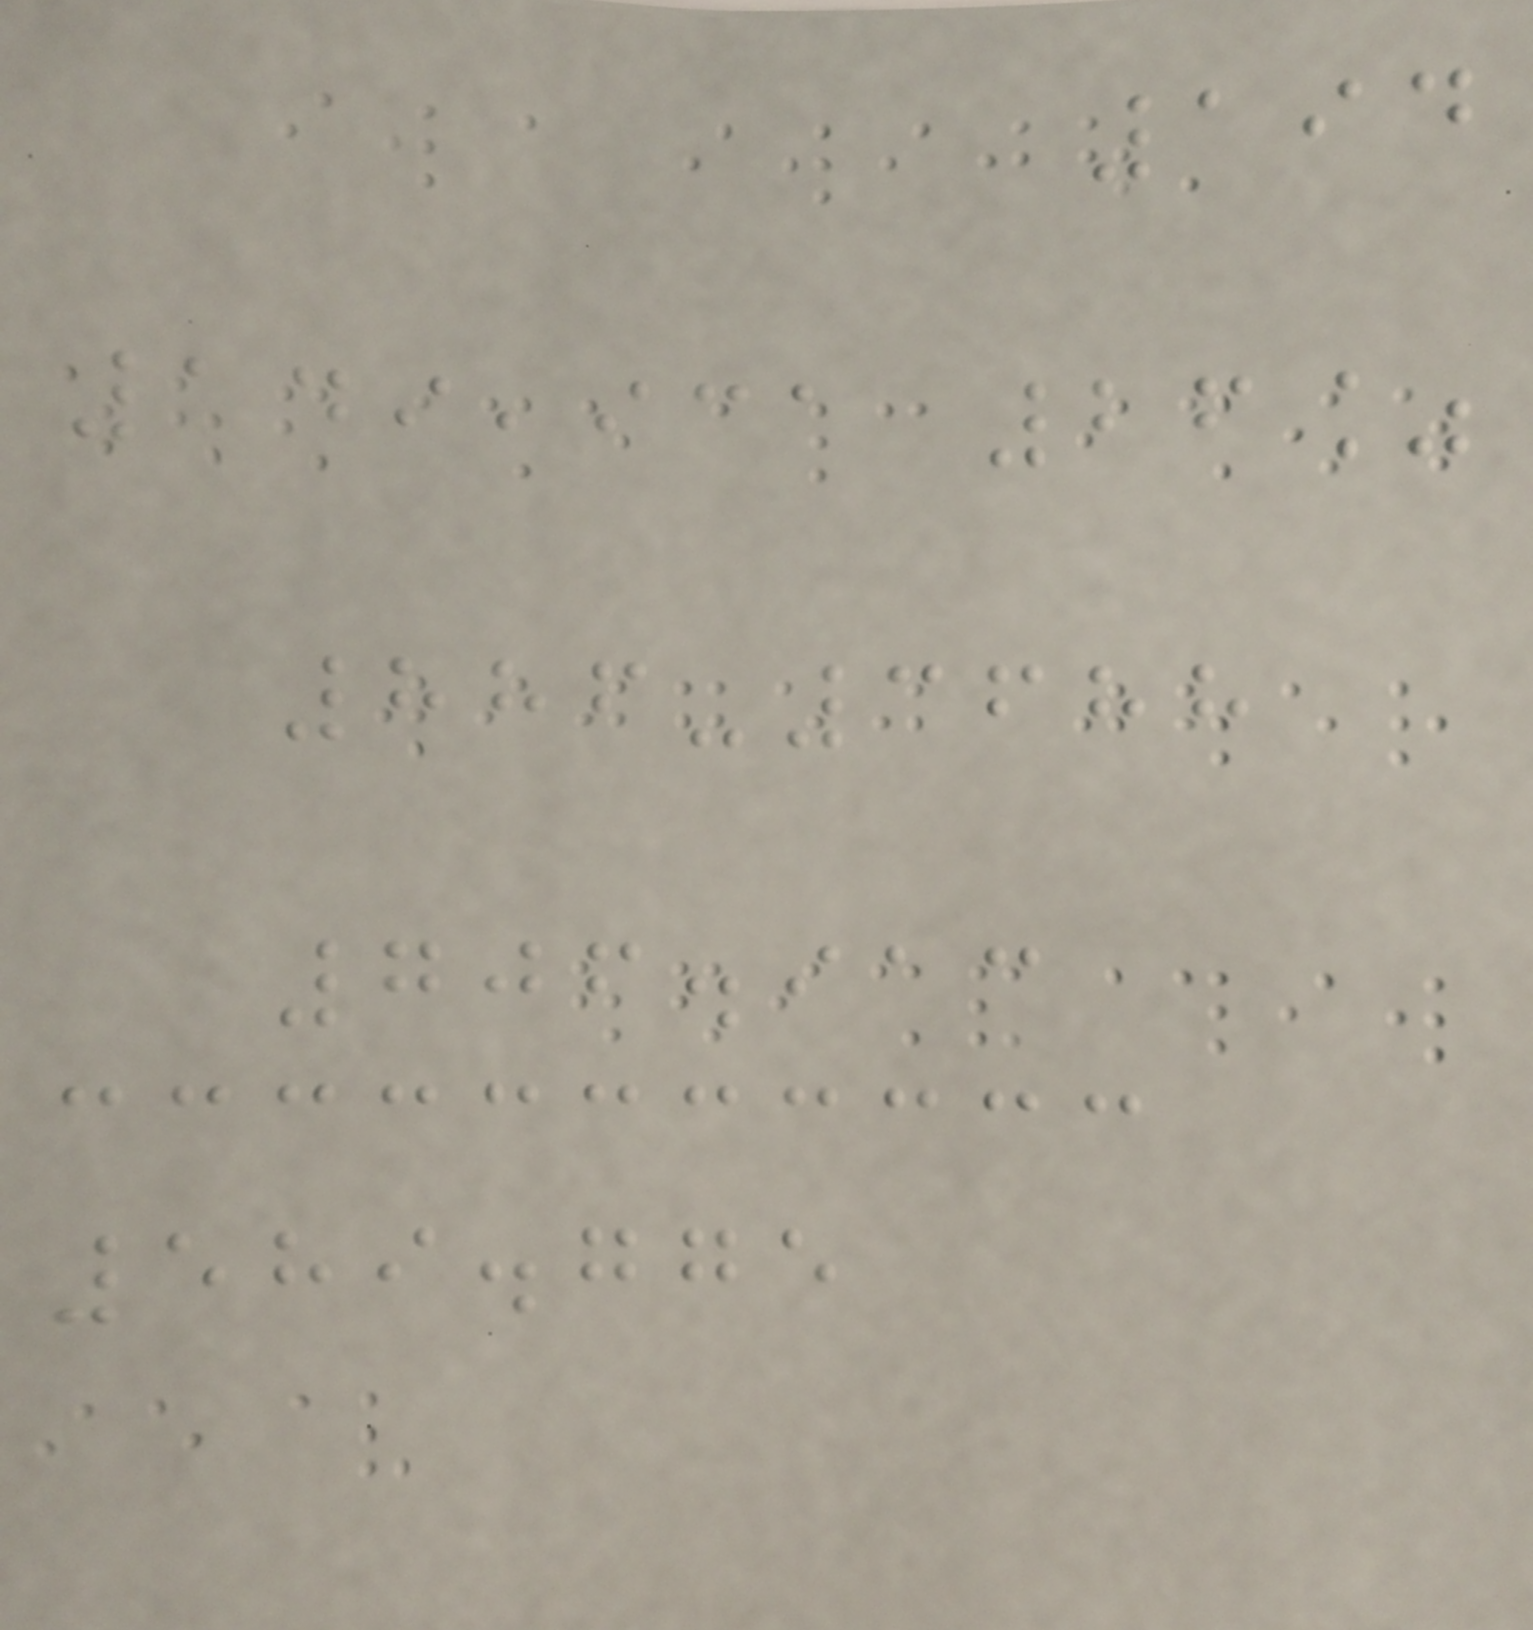194
149,931 26%
886-3688
706.913
589.775
